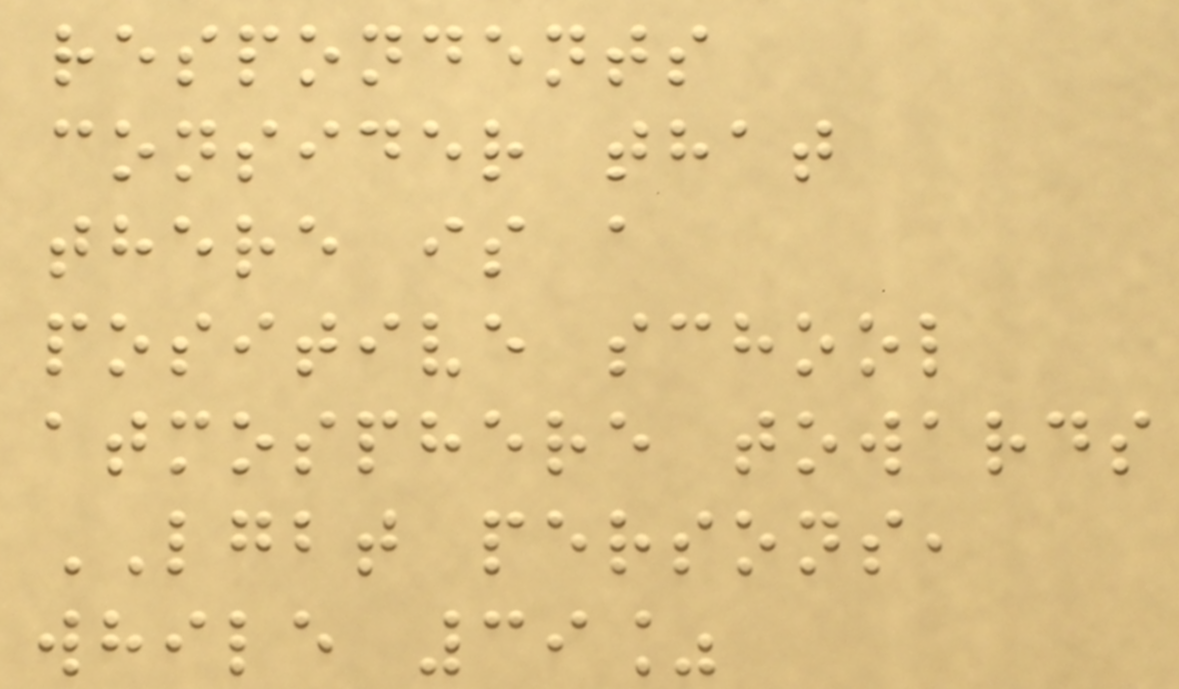respondents
consider that
there is a
positive school
atmosphere towards
LGBT persons,
while 39%
